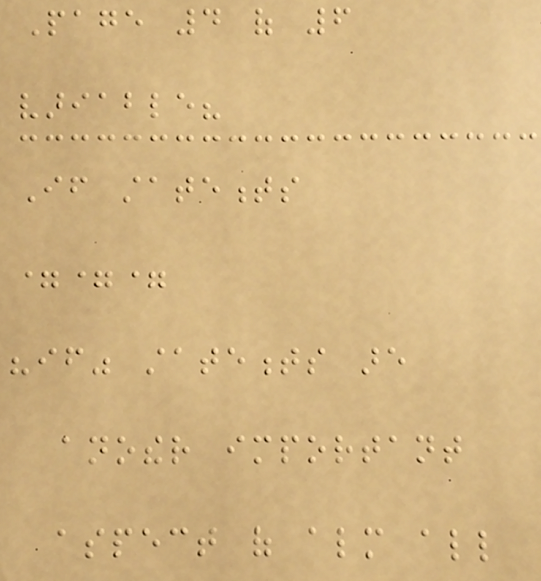Page 4 of 6
variable?
If statements
===
"if" statements are
another important
aspect of almost all
